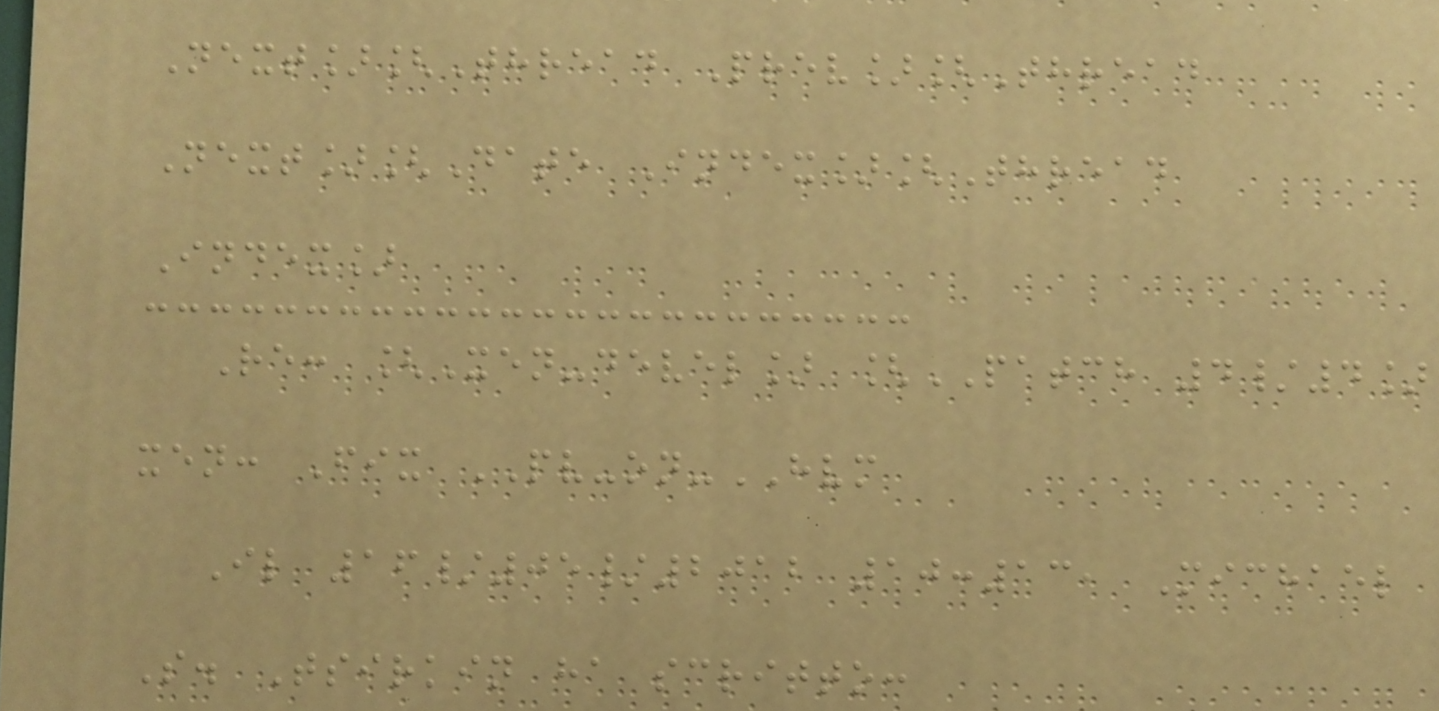Next][Thread Prev][Thread
Next][Date Index][Thread
Index]
Re: [Xen-devel] [PATCH 4/4]
xen: Fix PV-on-HVM
Il 16/05/2012 10:13, Michael
S. Tsirkin ha scritto:
